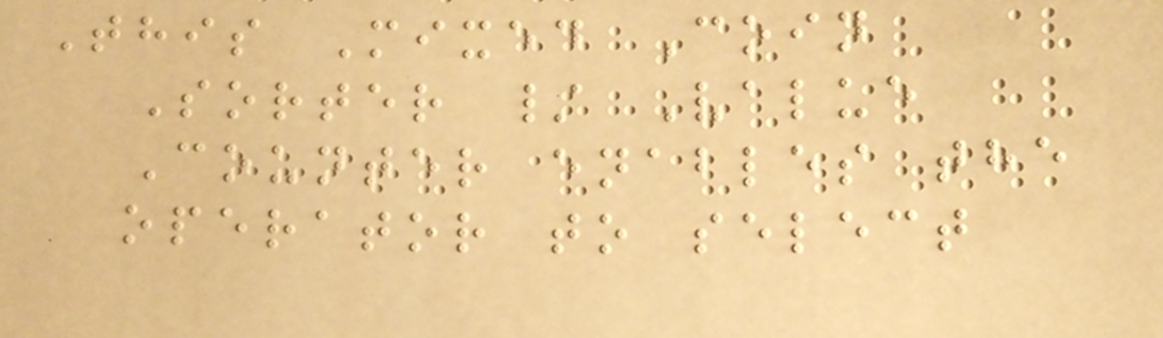This Mixed Coin
Sorter / Value
Counter enables the
operator to select
